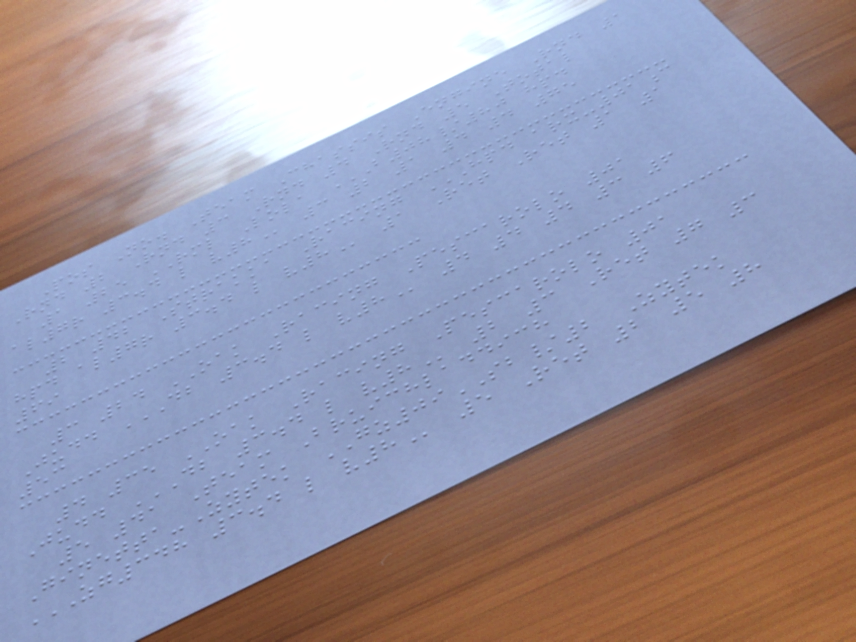Pos No. Team Chassis Engine Rnd 1
Rnd 2 Rnd 3 Rnd 4 Rnd 5 Total
1 25 RML Lola B08/80 HPD
AL7R 3.4 L V8 3 2 1 4 4 75
2 42 Strakka Racing HPD ARX-01C
HPD AL7R 3.4 L V8 1 Ret Ret 1 1
69
3 24 OAK Racing Pescarolo 01
Judd DB 3.4 L V8 4 4 4 3 6
53
4 35 OAK Racing Pescarolo 01
Judd DB 3.4 L V8 2 3 Ret 7 3
5 41 Team Bruichladdich
Ginetta-Zytek GZ09SB/2 Zytek
ZG348 3.4 L V8 5 Ret 2 5 8
